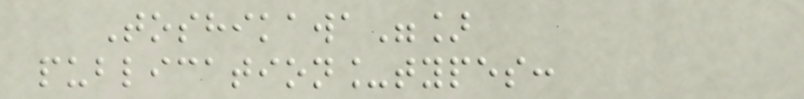Toshikawa"]
publication_types:
